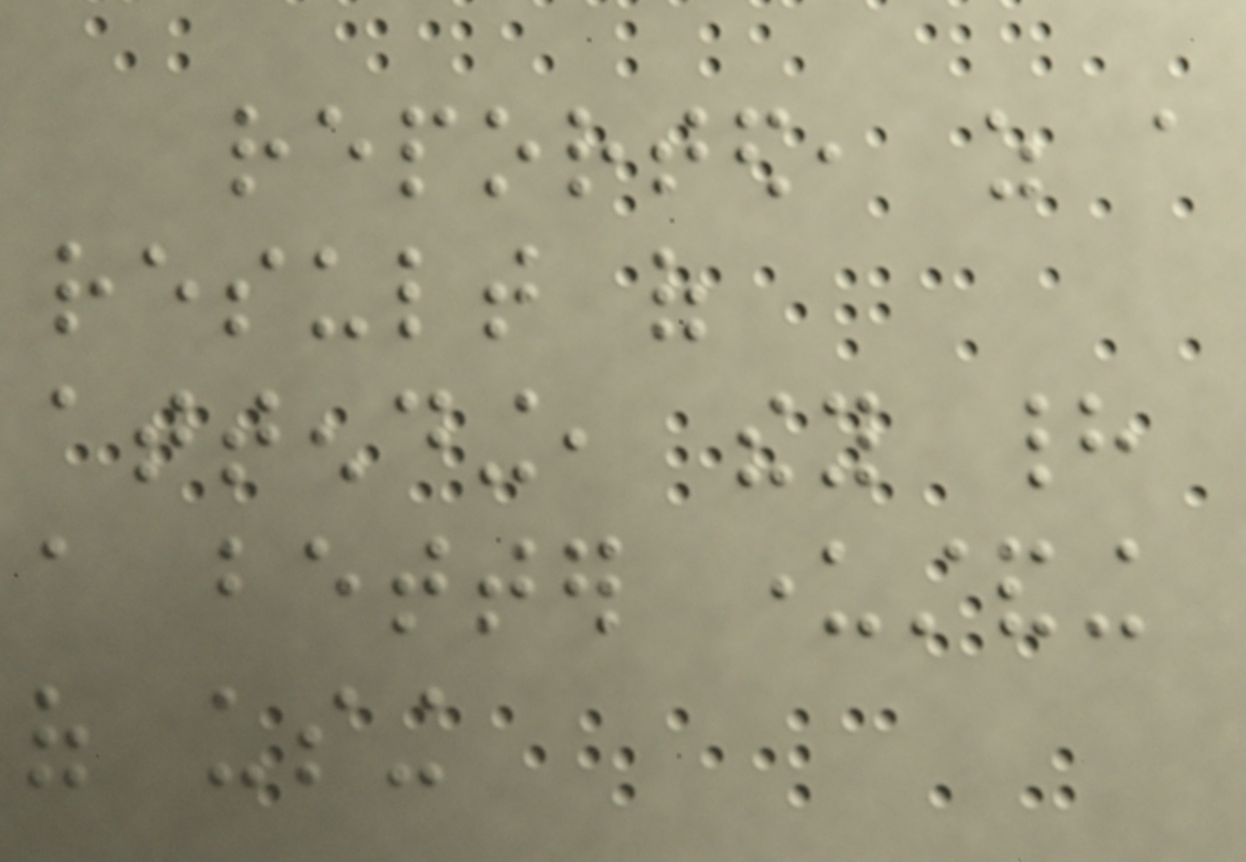reported, as a
result of
attending, they had
a better understanding
of using
